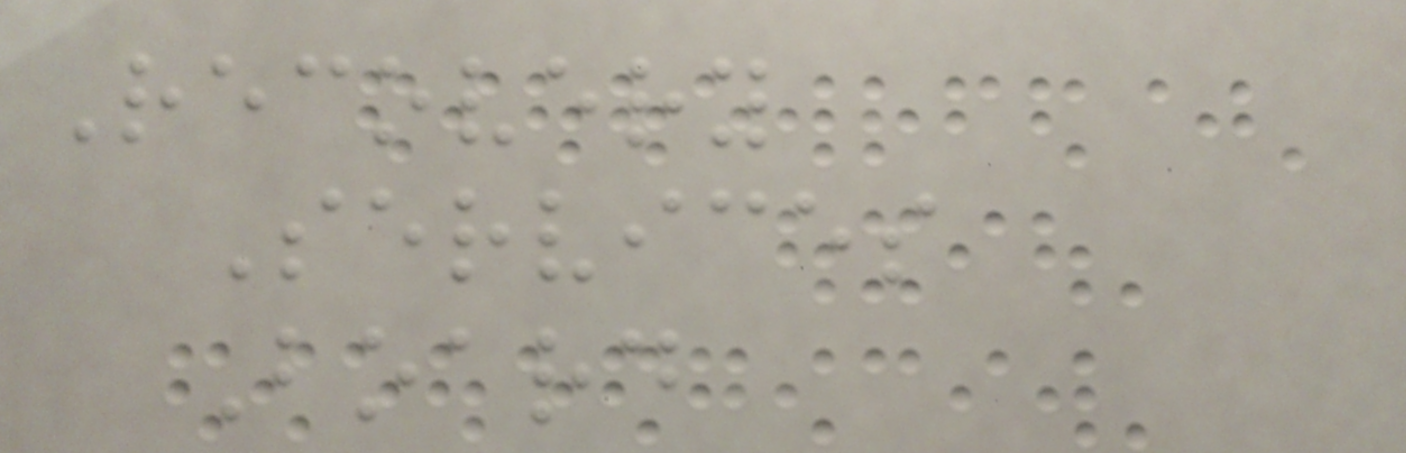Recovery
Services
Board
